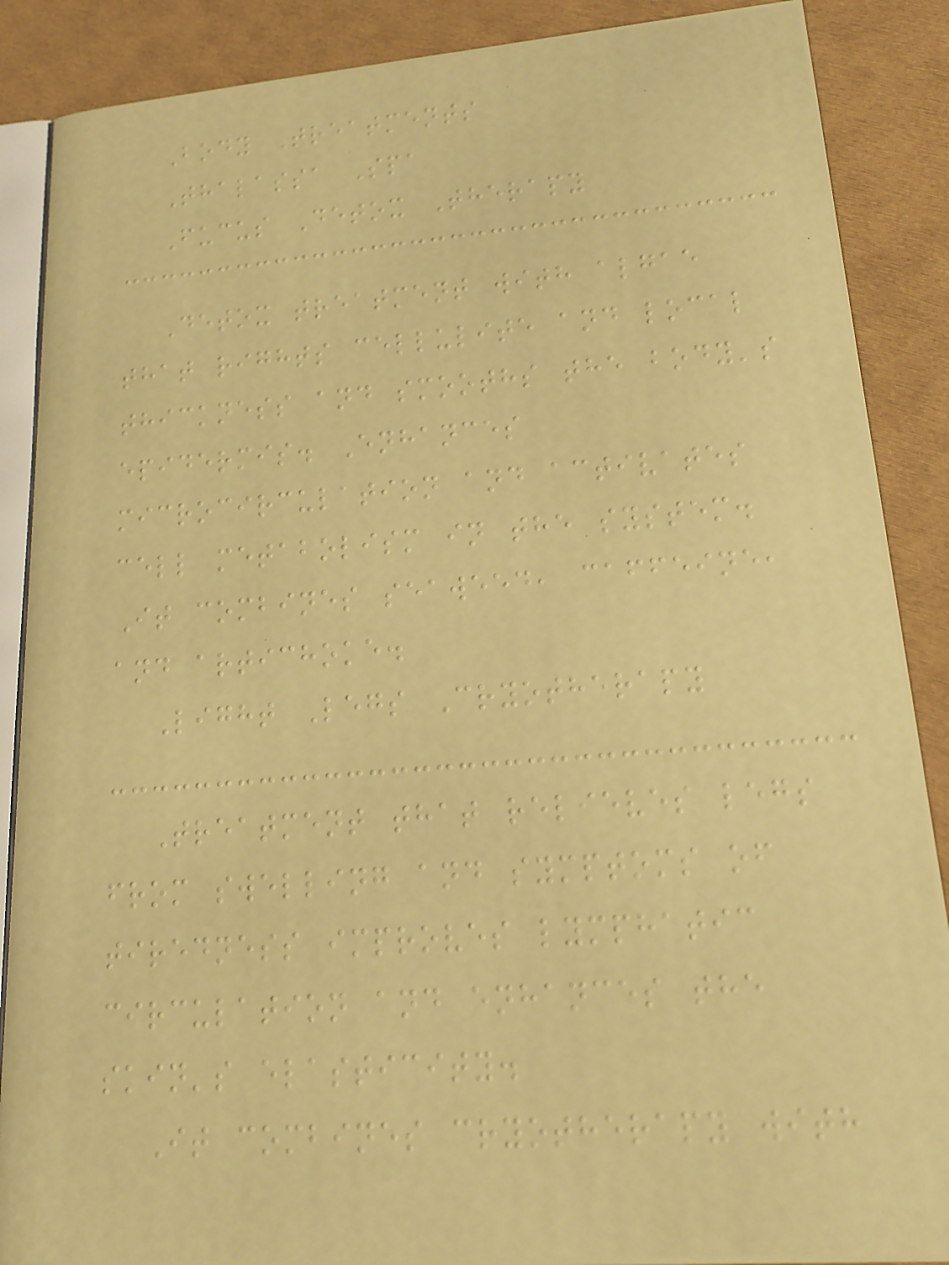Body Treatments
Thalassa Spa
Fucus Detox Therapy
Detox treatment with algae
that rights cellulite and local
thickness and smooths the body's
epidermis. Enhances
microcirculation and activates
cell metabolism in the system.
It combines seaweed, caffeine,
and artichoke.
Light Legs Cryotherapy
Treatment that relieves legs
from swelling and symptoms of
tiredness improves lymphatic
circulation and enhances the
skin's elasticity.
It combines cryotherapy with
